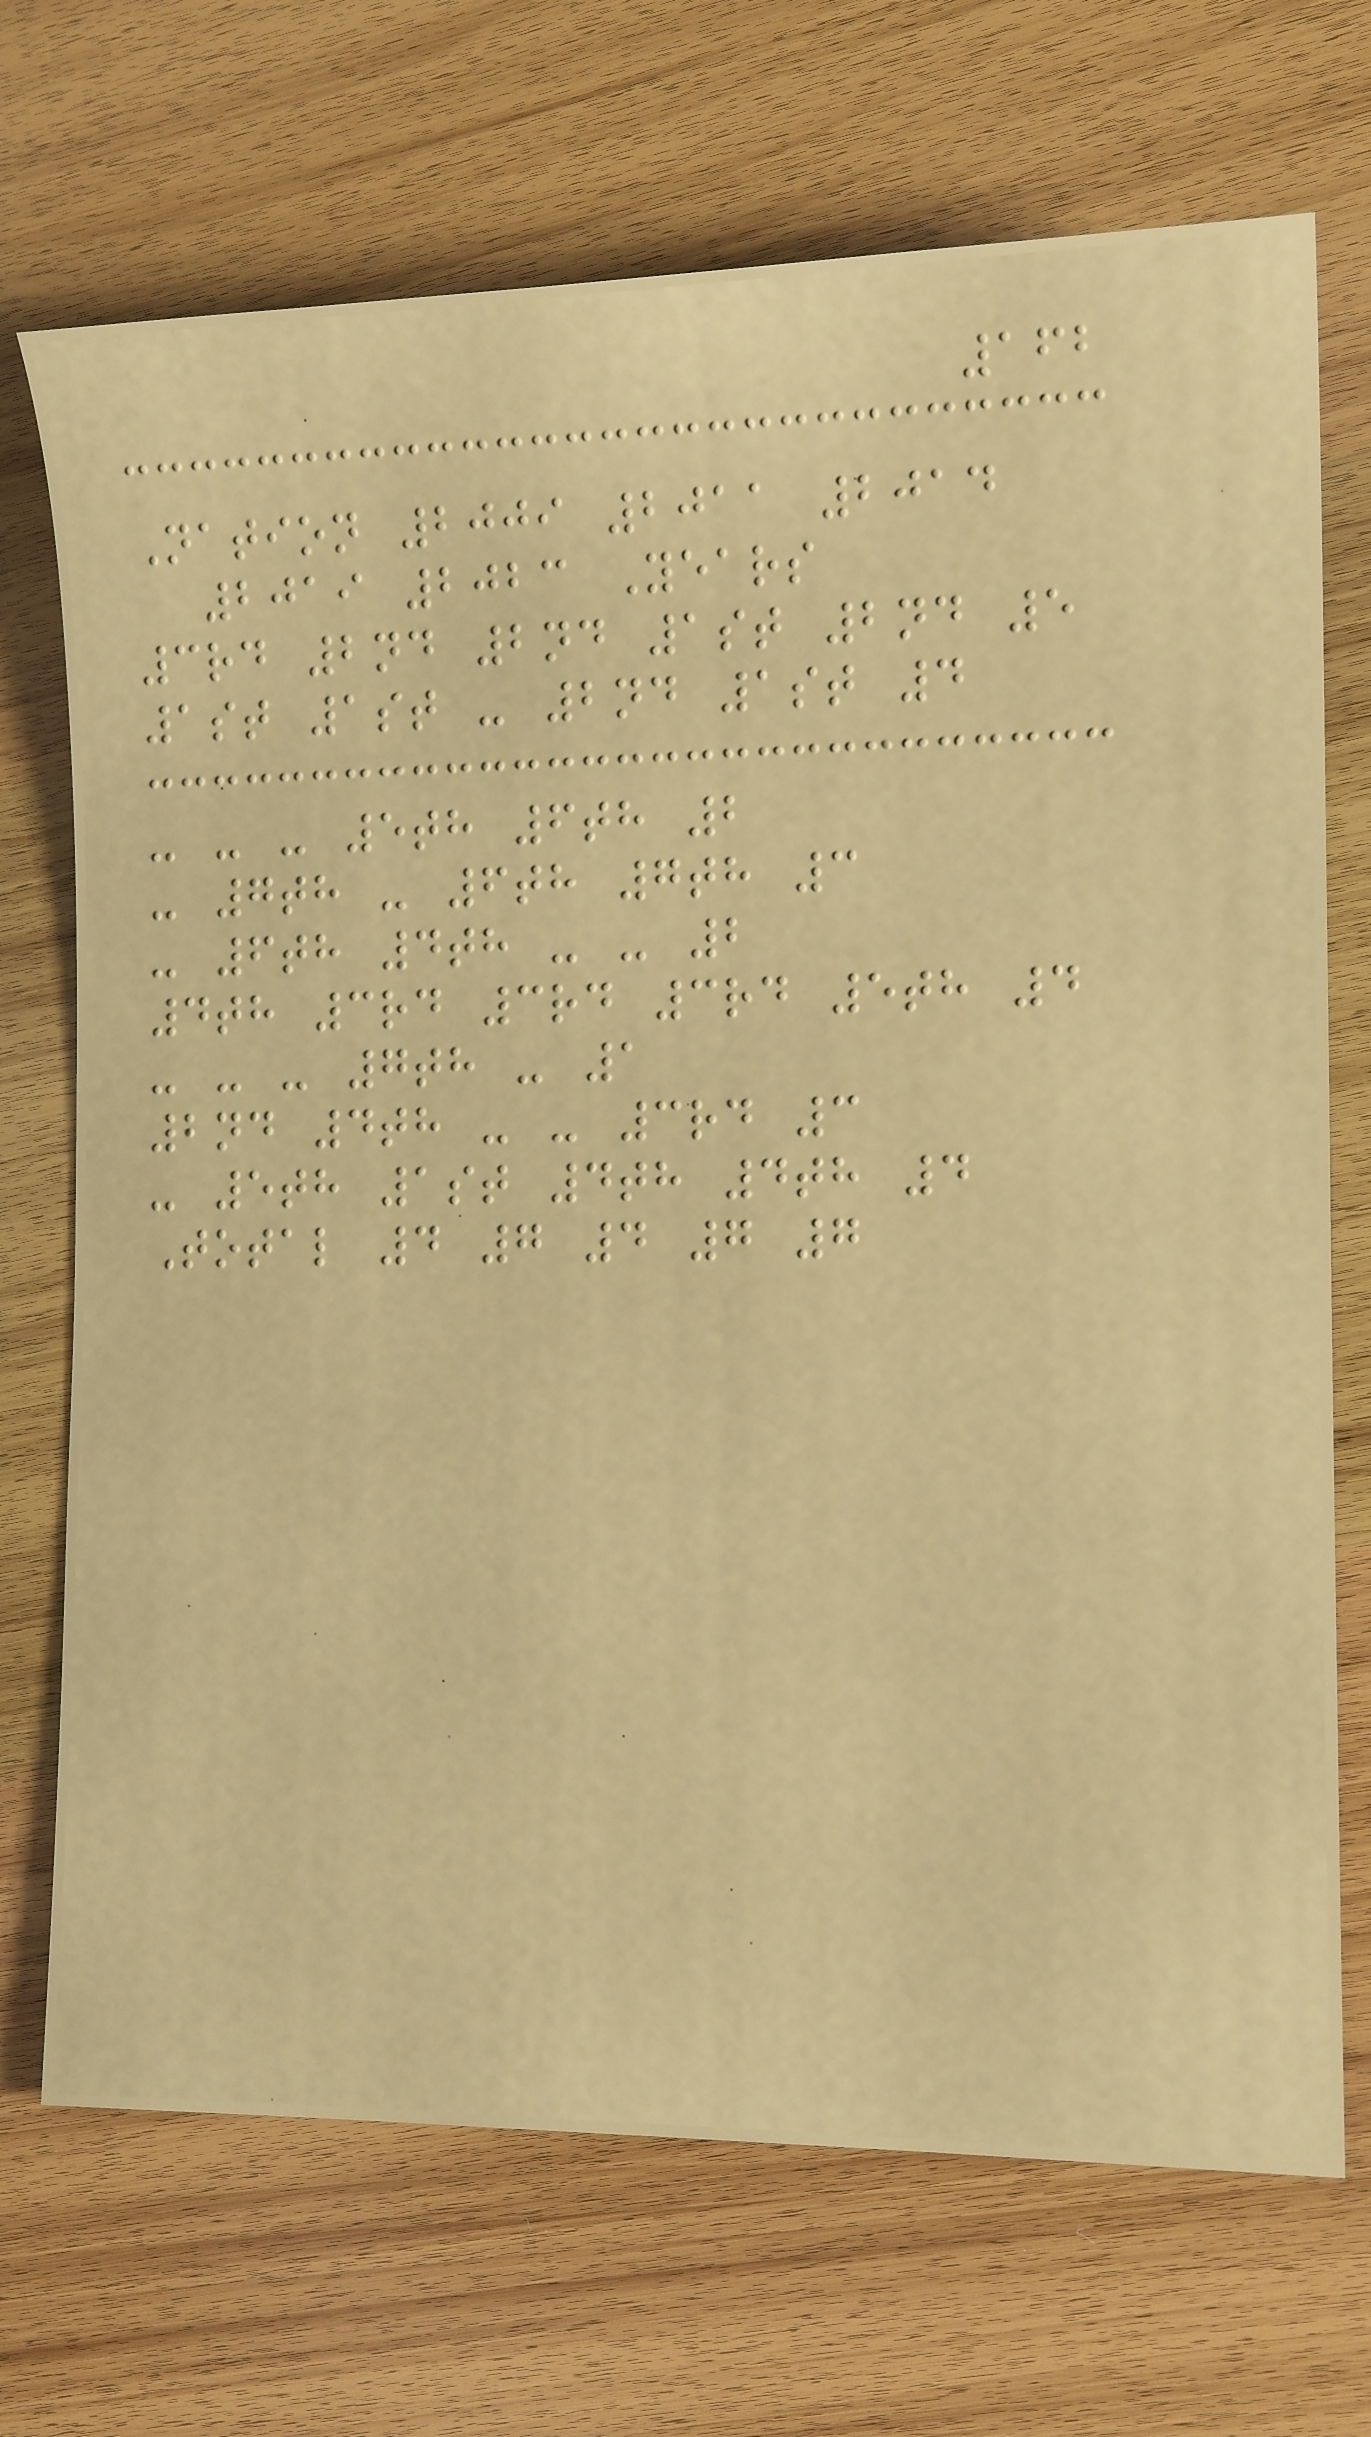162
Nation 2009 2011 2014
2019 2023 Years
3rd 2nd 2nd 1st 2nd 5
1st 1st - 2nd 1st 4
- - - 5th 6th 2
- 7th - 6th 7th 3
- 6th 4th - - 2
4th 3rd 3rd 3rd 5th 4
- - - 7th - 1
2nd 4th - - 3rd 3
- 5th 1st 4th 4th 4
Total 4 7 4 7 7
